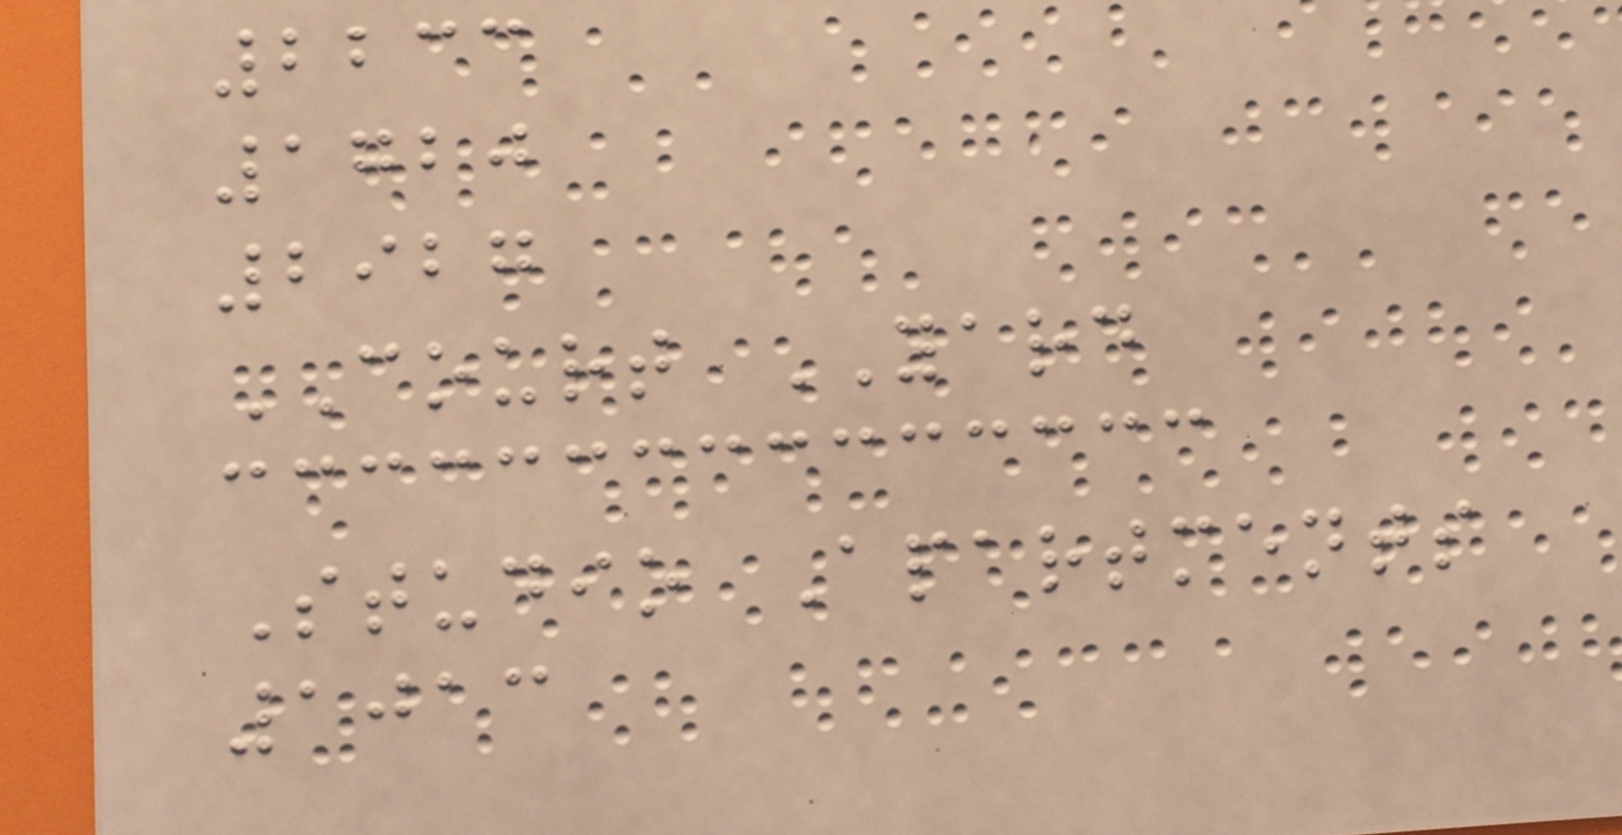2233
1720
2927
COURT YARD
Studio Apartments
1013
